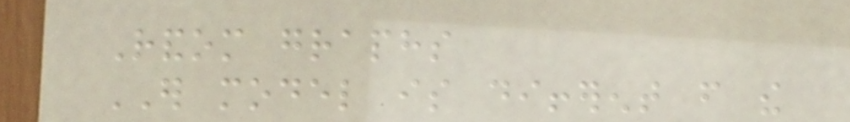Random graphs
ER model is different from the
